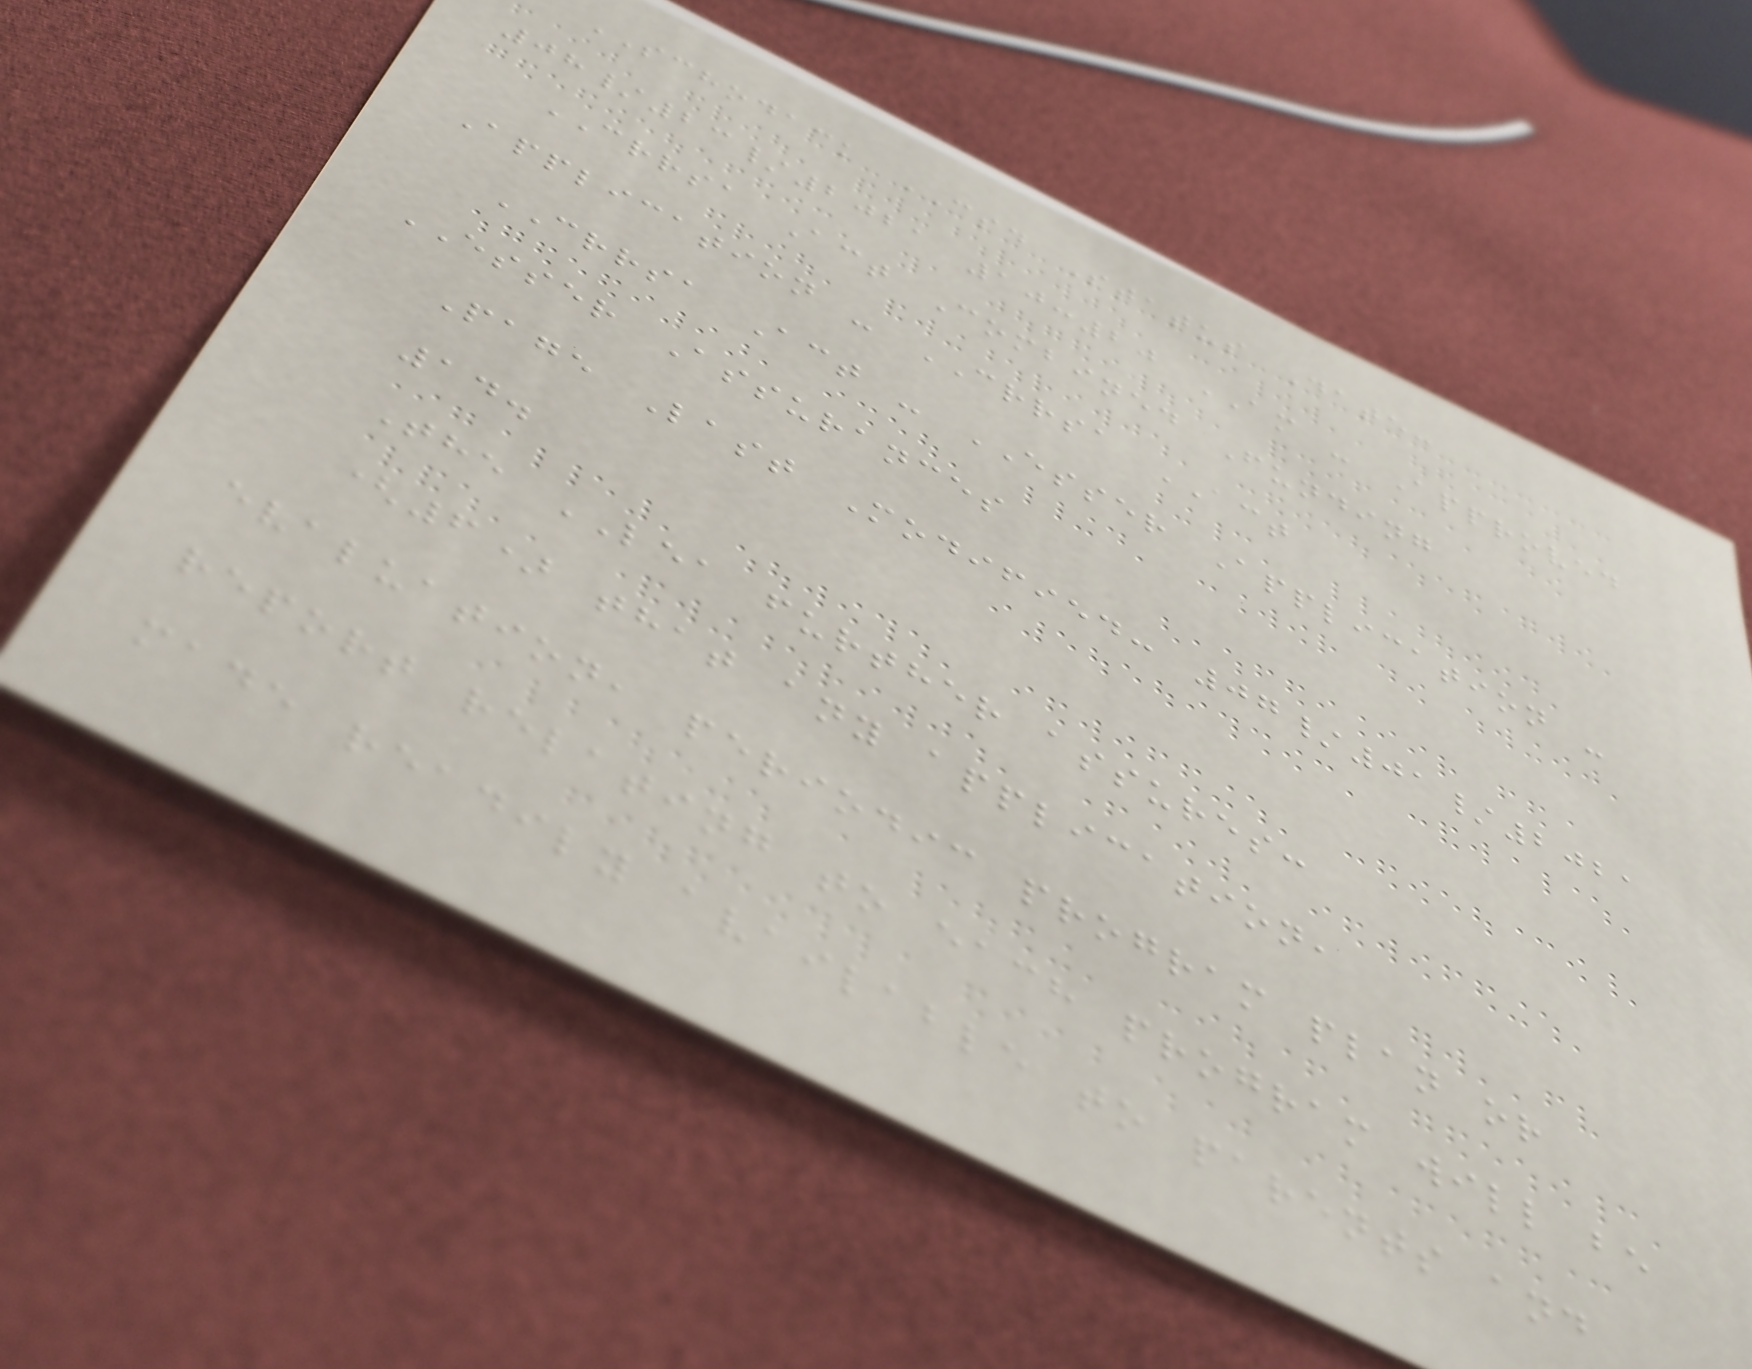SCHODACK CSD Status Date:
08/23/2021 10:20 AM - Approved
CRRSA Act Combined Funding
Application - CRRSA ACT
CRRSA Act - ESSER Application -
ESSER Assurances
Page Last Modified: 07/01/2021
14.
The LEA further assures:
(6) that any application,
evaluation, periodic program plan or
report relating to each program will be
made readily available to parents and
